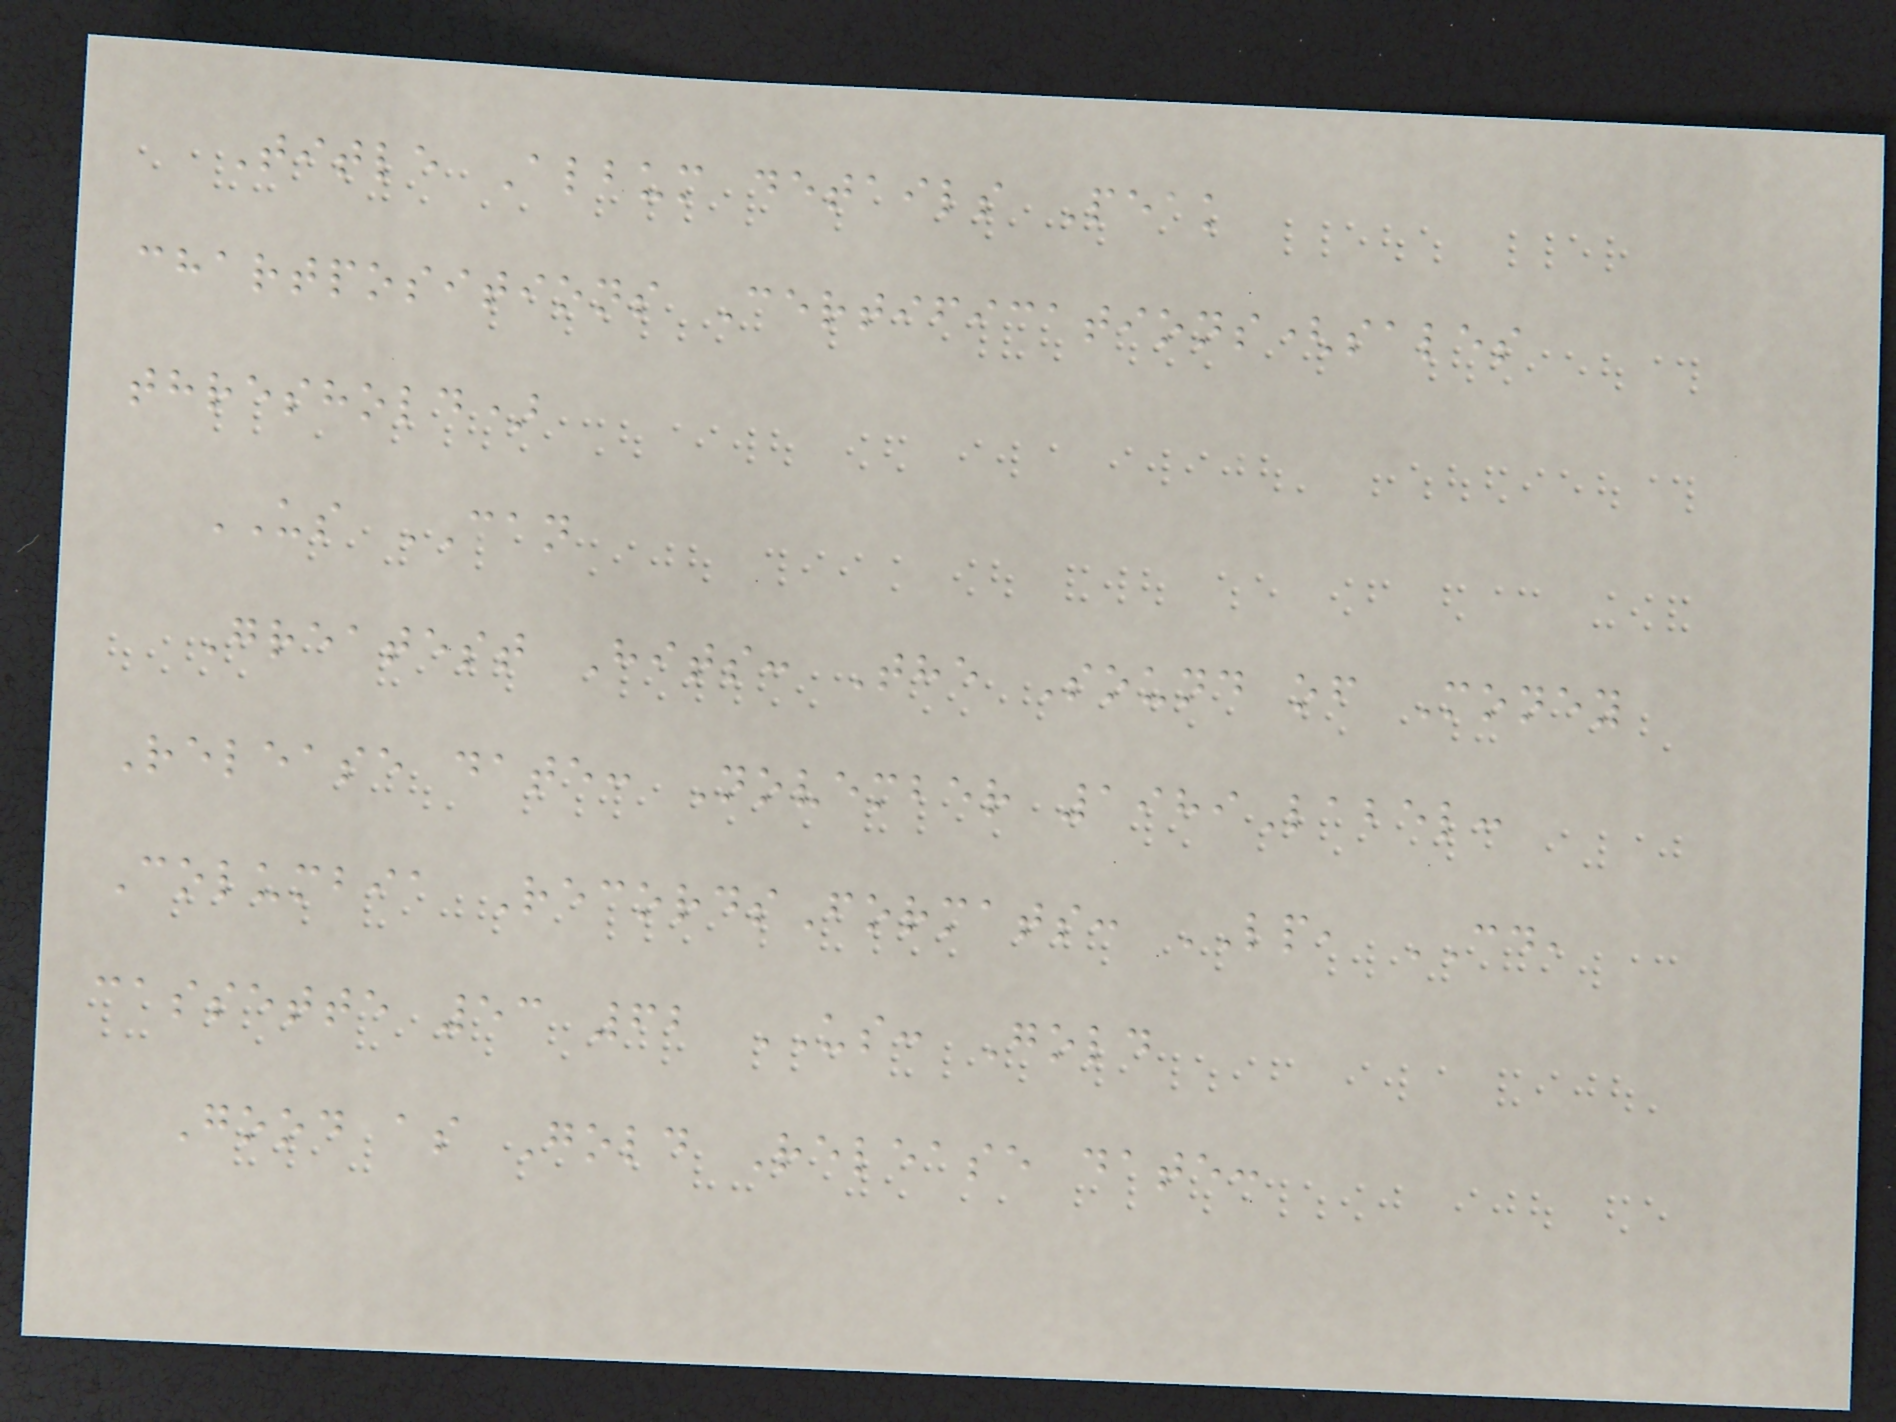Title Album details Peak
chartpositions Certifications(sales
threshold)
US CAN
Greatest Hits: The Sound of Money
Release date: November 1989Label:
Columbia RecordsFormats: LP, CD,
cassette 53 62 US: Gold
Good as Gold Release date:
